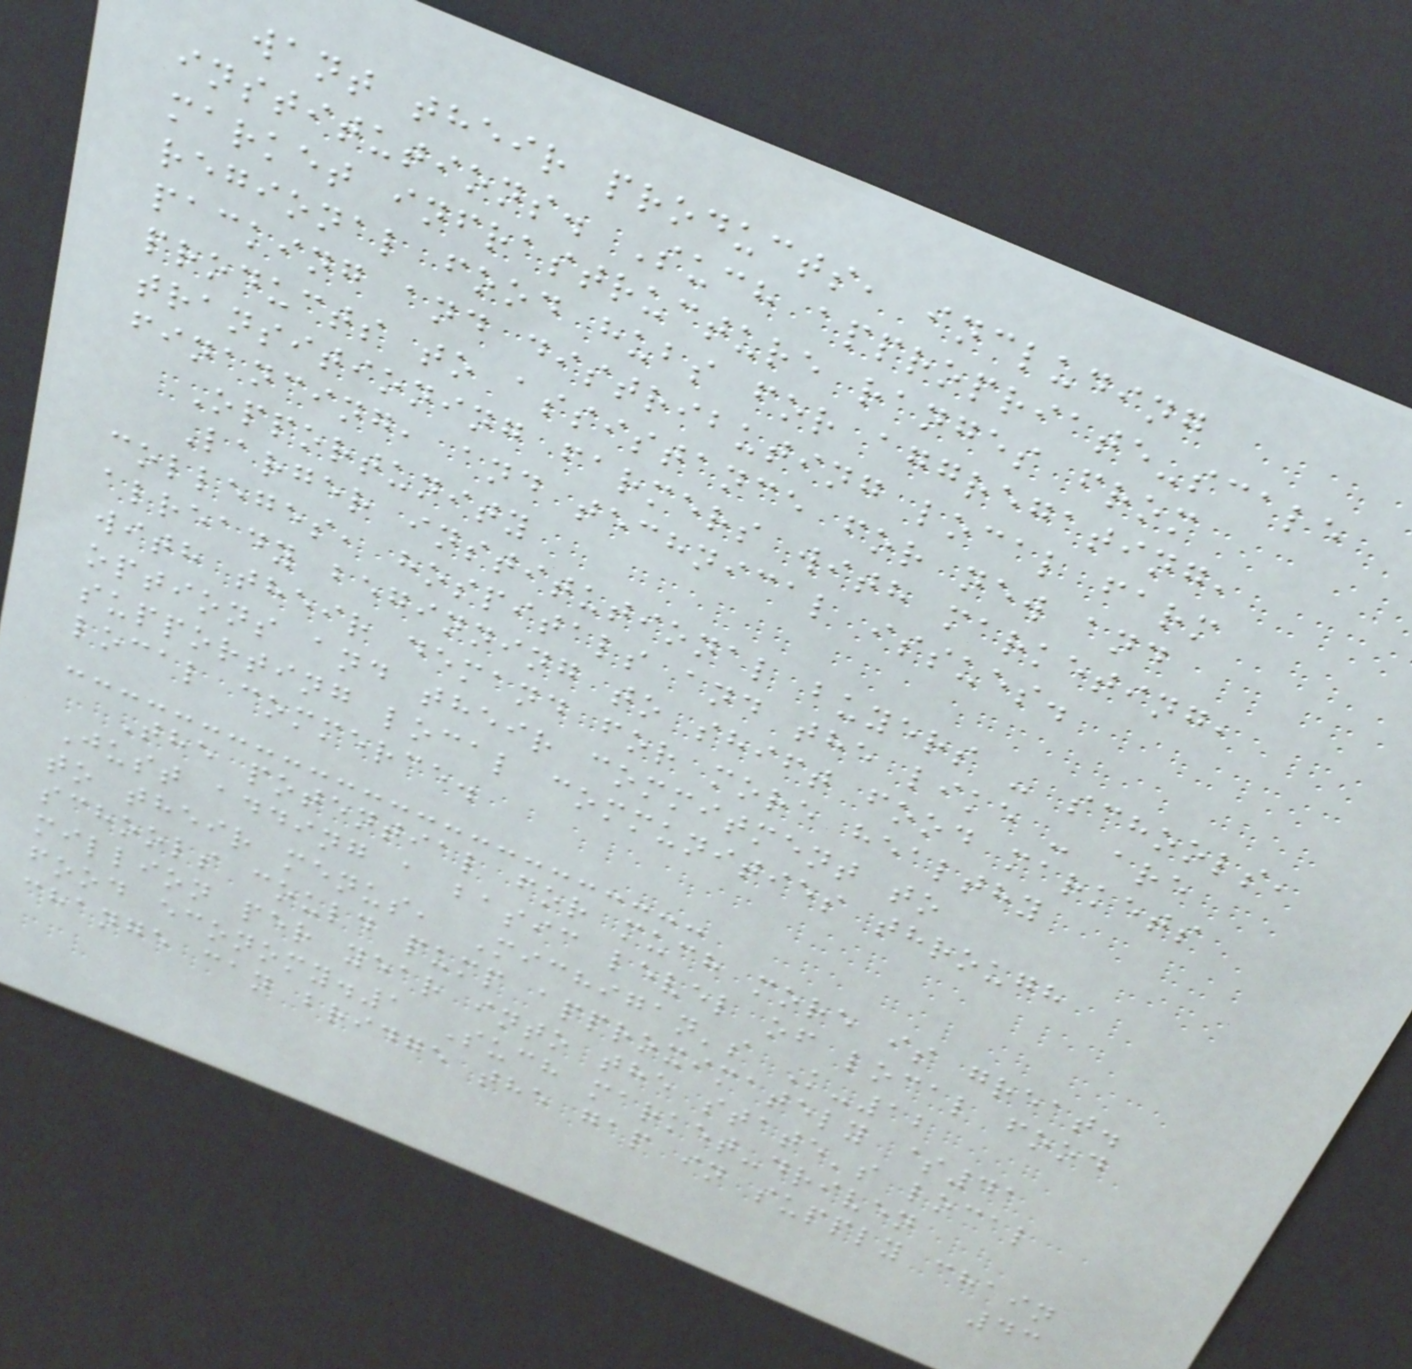want their products, including
institutions. Such appropriate-scale
market infrastructure ranges from
regional food hubs for aggregating,
packing and distributing local farm
products to assistance for new and
transitioning farmers with marketing,
financing, and technical issues.
Opportunity
Larger institutional buyers - schools,
colleges, hospitals and the like - are
already beginning to shift food markets
with their demand for more healthy
options and their commitment to
supporting local communities through
local commerce.
The potential for much more is great.
Just adding a basic level of local food
to their menus, Michigan's K-12
schools could pump approximately $41
million per year into the state's local
food economy.1 Such market-driven
change can bridge the gap in supply chain
43
